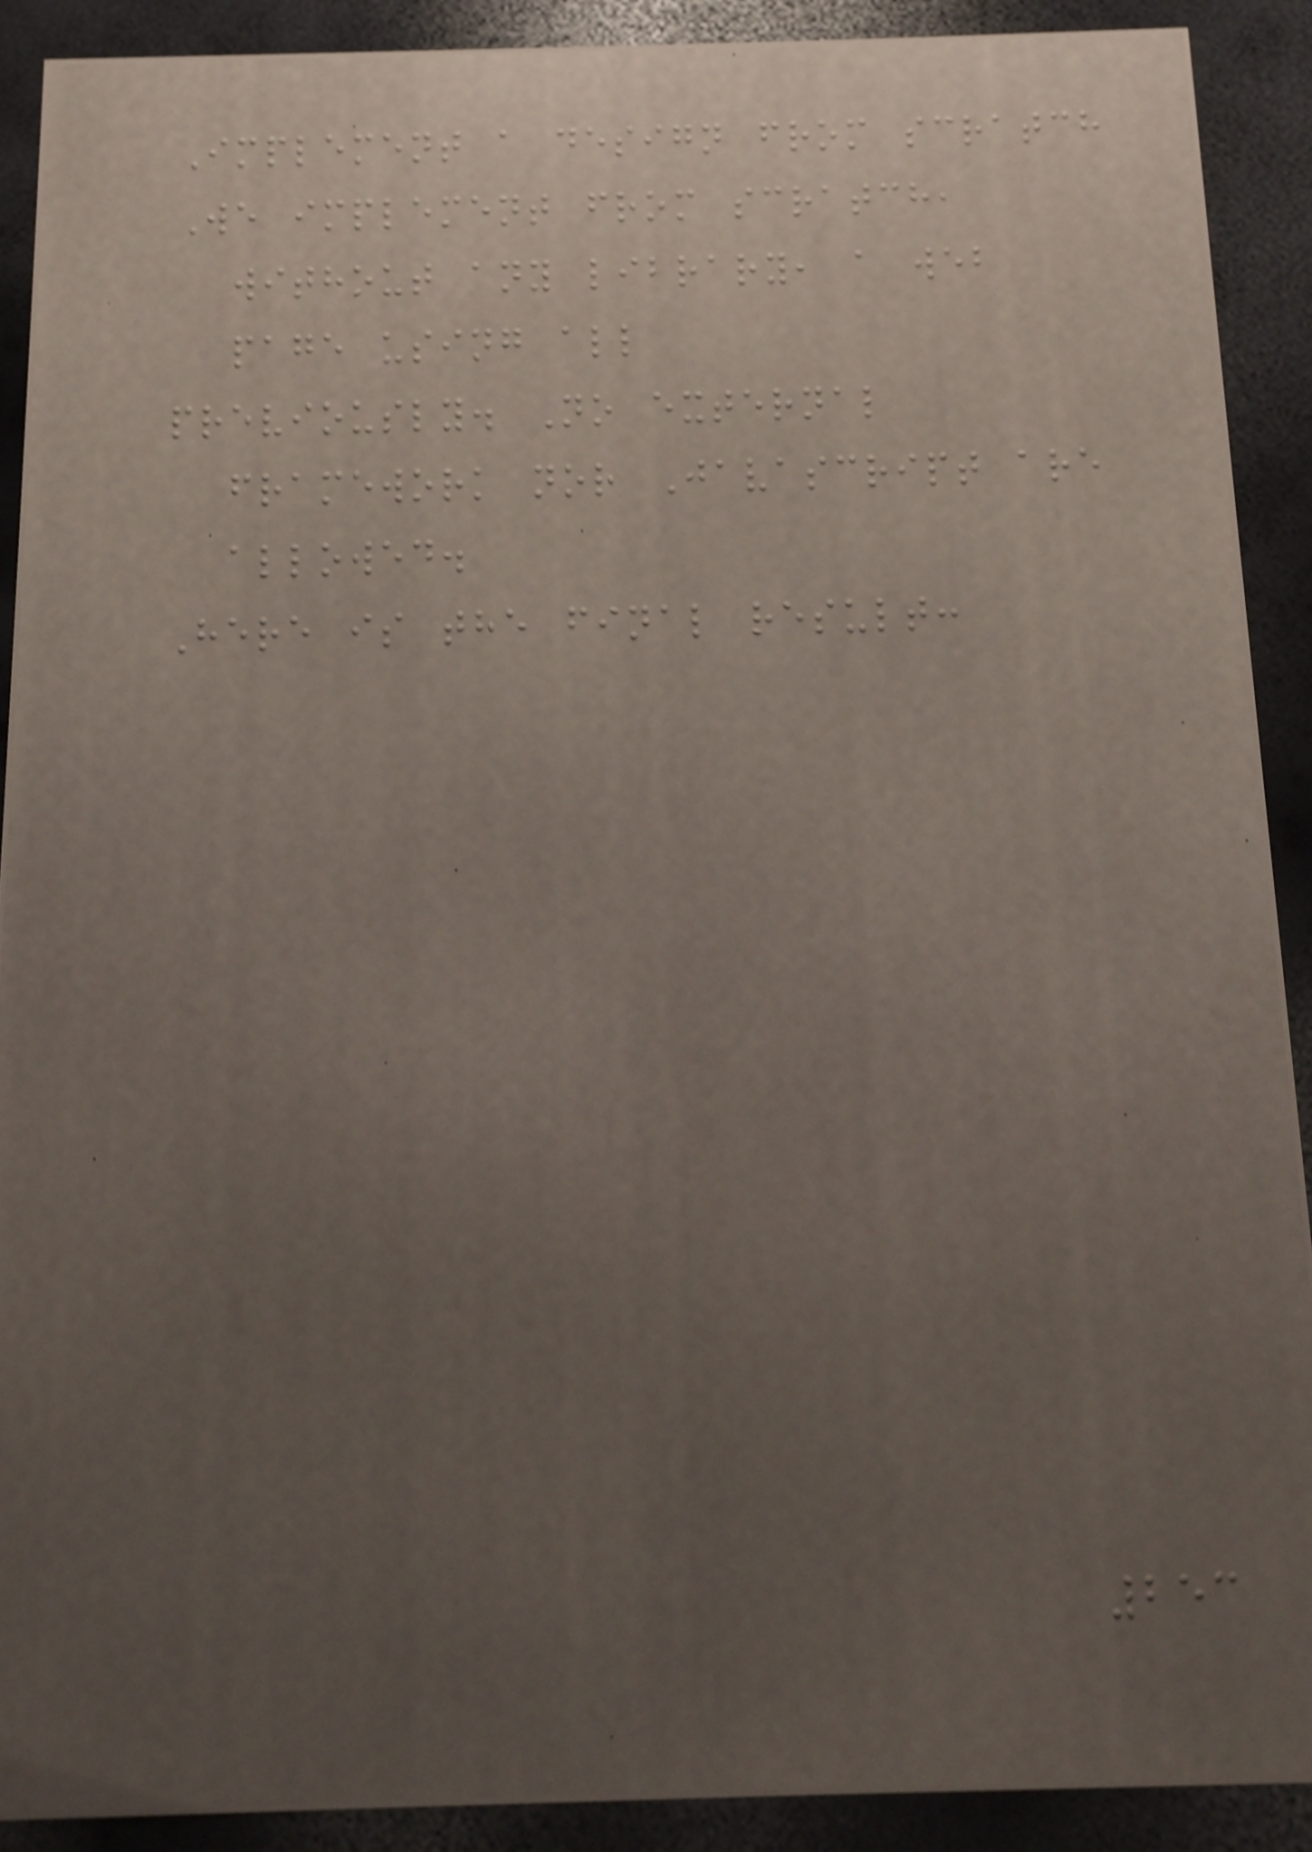Implement a design from scratch
We implement from scratch,
without any library, a web
page using all
previously. No external
framework nor Javascript are
allowed.
Here is the final result:
253
